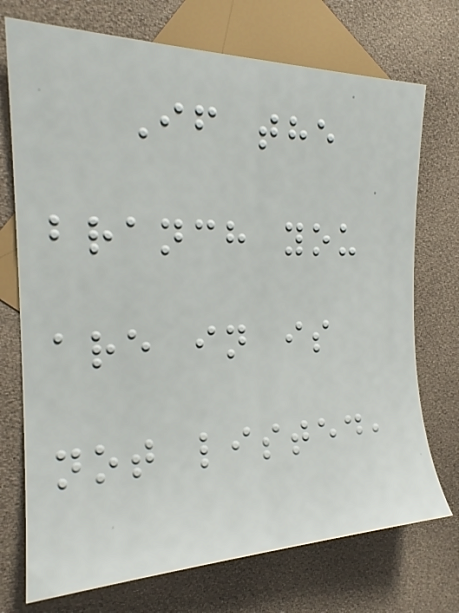If the
branch you
are in is
not listed,
